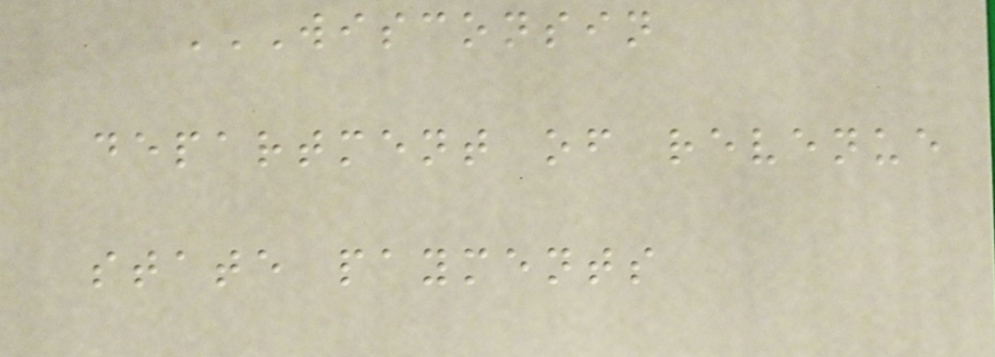WISCONSIN
DEPARTMENT OF REVENUE
STATE PAYMENTS
